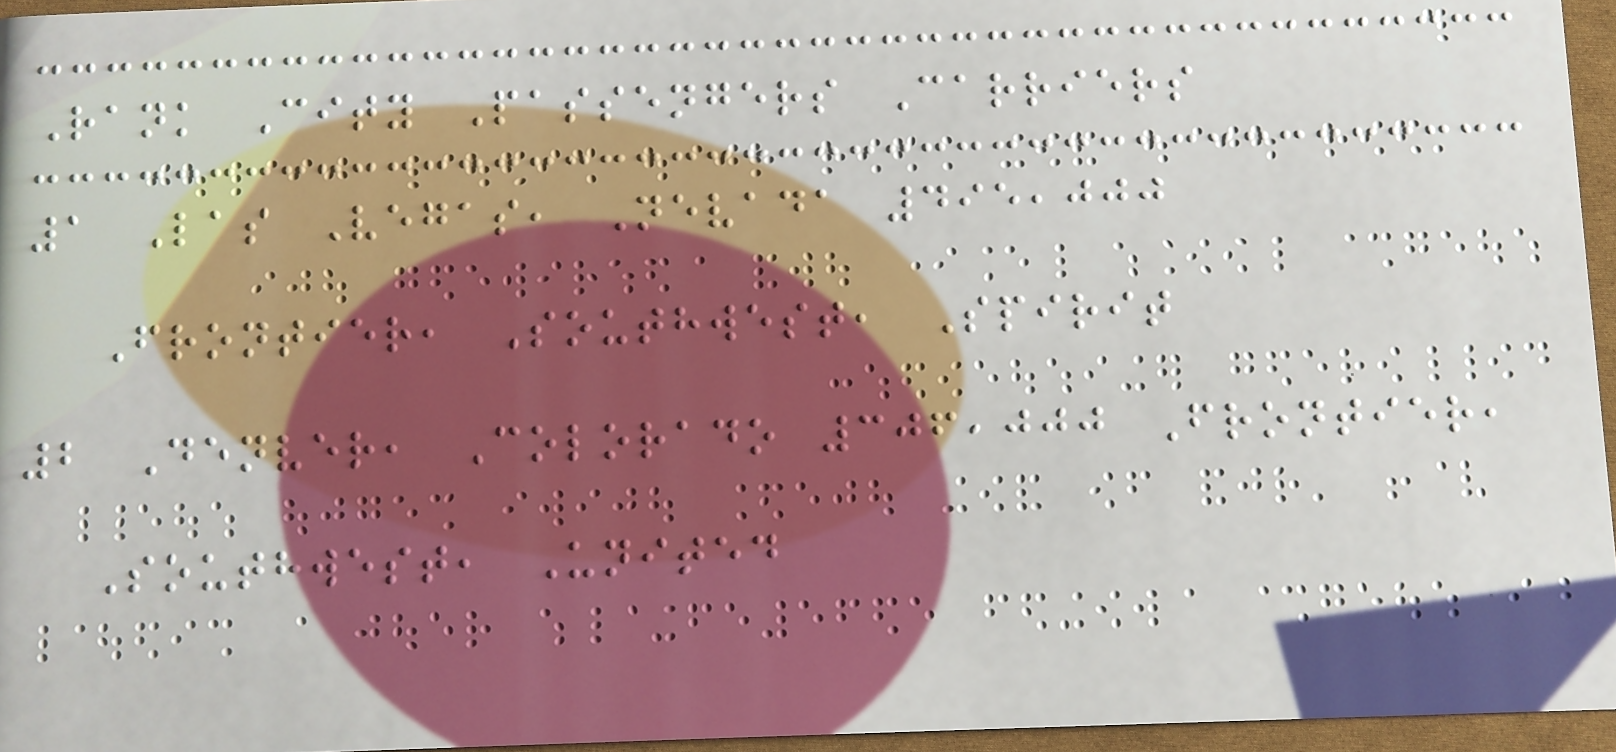Rank City Passengers Carriers
1 Las Vegas, Nevada 495,000
Frontier, Southwest, Spirit
2 Denver, Colorado 306,000 Frontier,
Southwest, United
